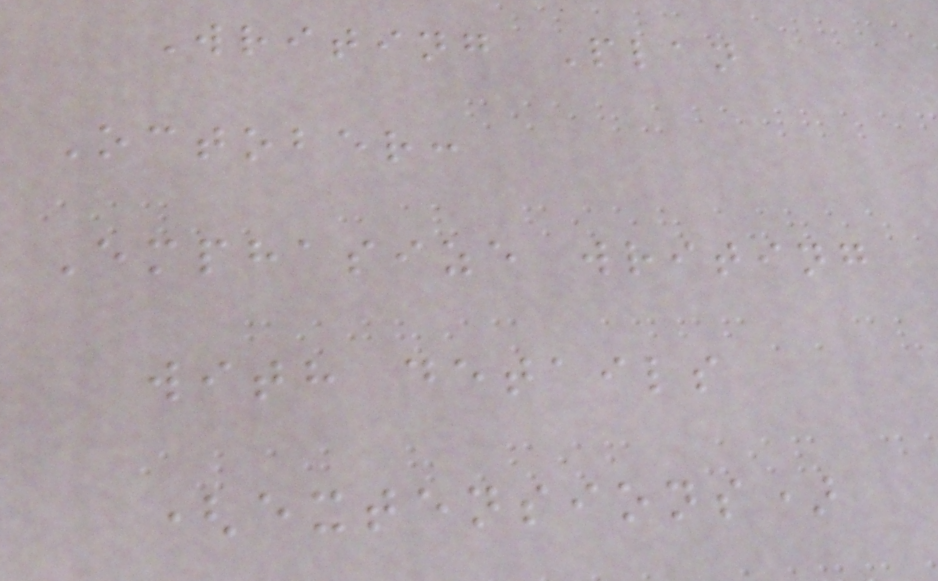Writing Plan
October:
Emphasize writing
with details
(extensions)
